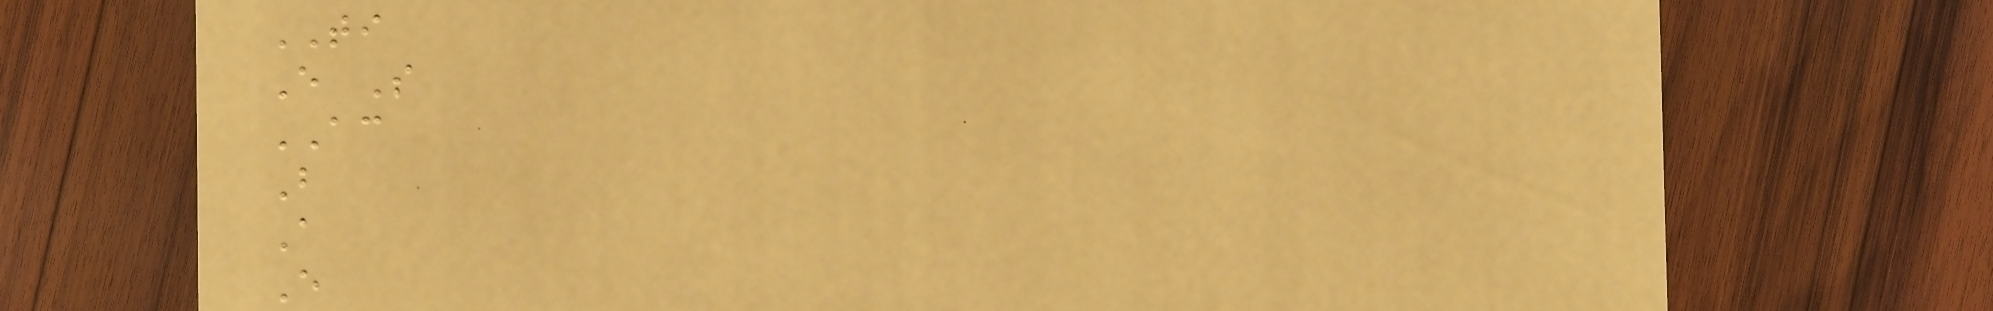TI
E S
AC
B
A
E
